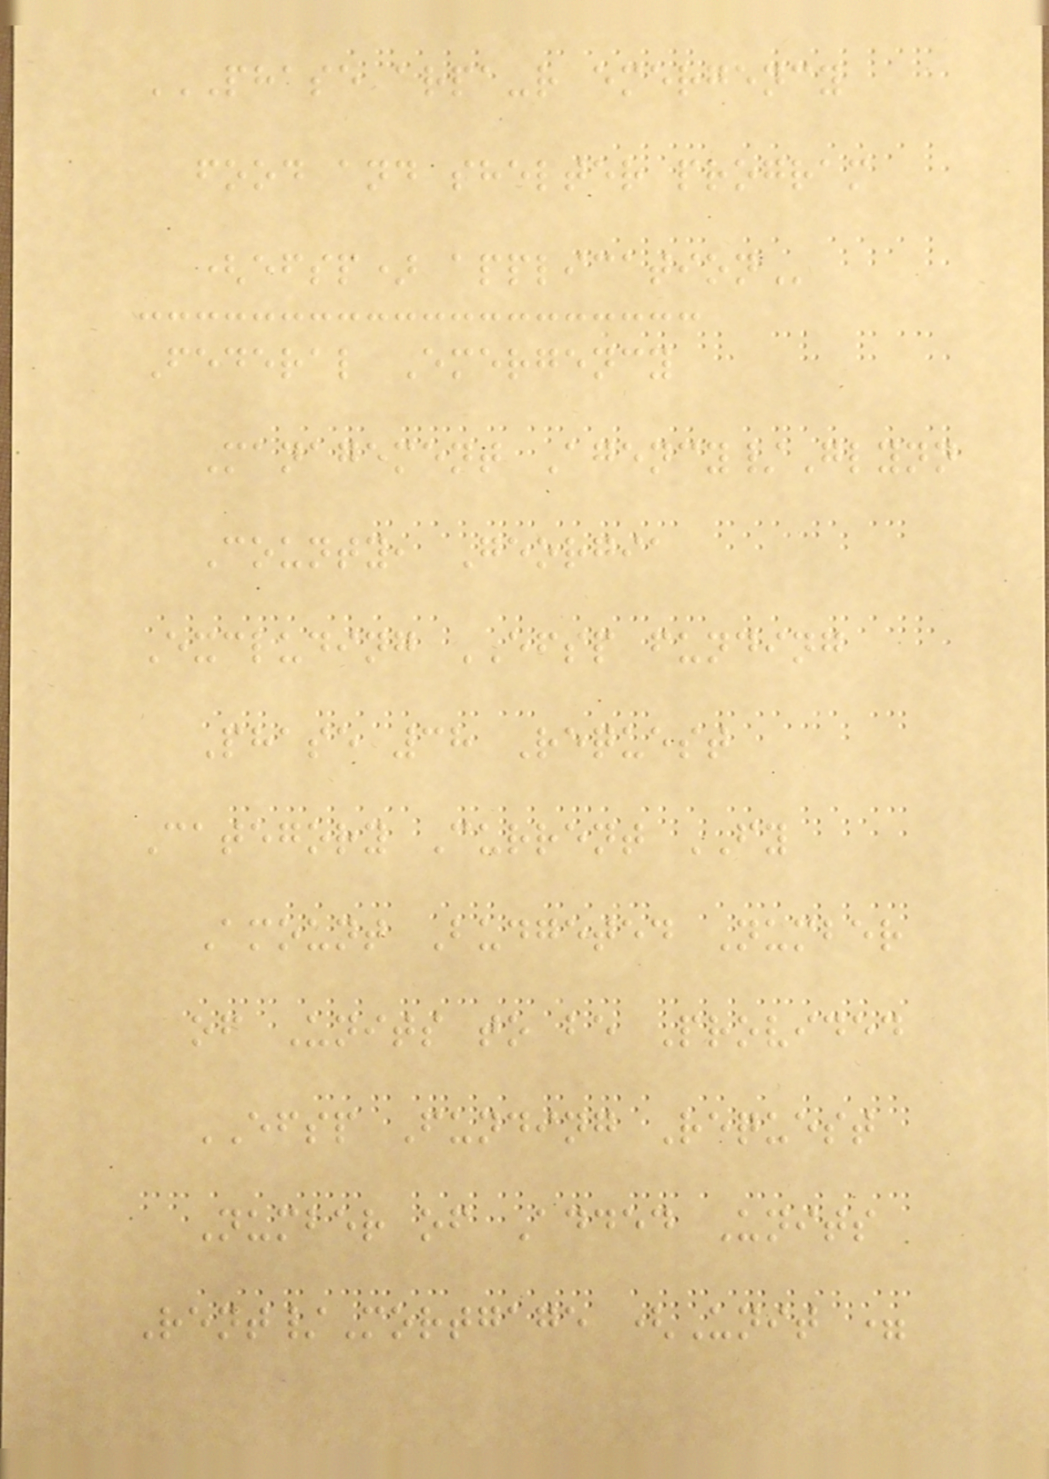PHASE ARPA-R EMERGENCY
FOOD AND SHELTER PROGRAM
(EFSP) APPLICATION
Federal Emergency
Management Agency/Glynn
County, Georgia
Excluding EFSP funding
Phase 38 Request
Category Current FY
Amount Budgeted Number
of Units to be Provided
EFSP Funding Request
Number of Added Units
Rent/Mortgage (Unit =
